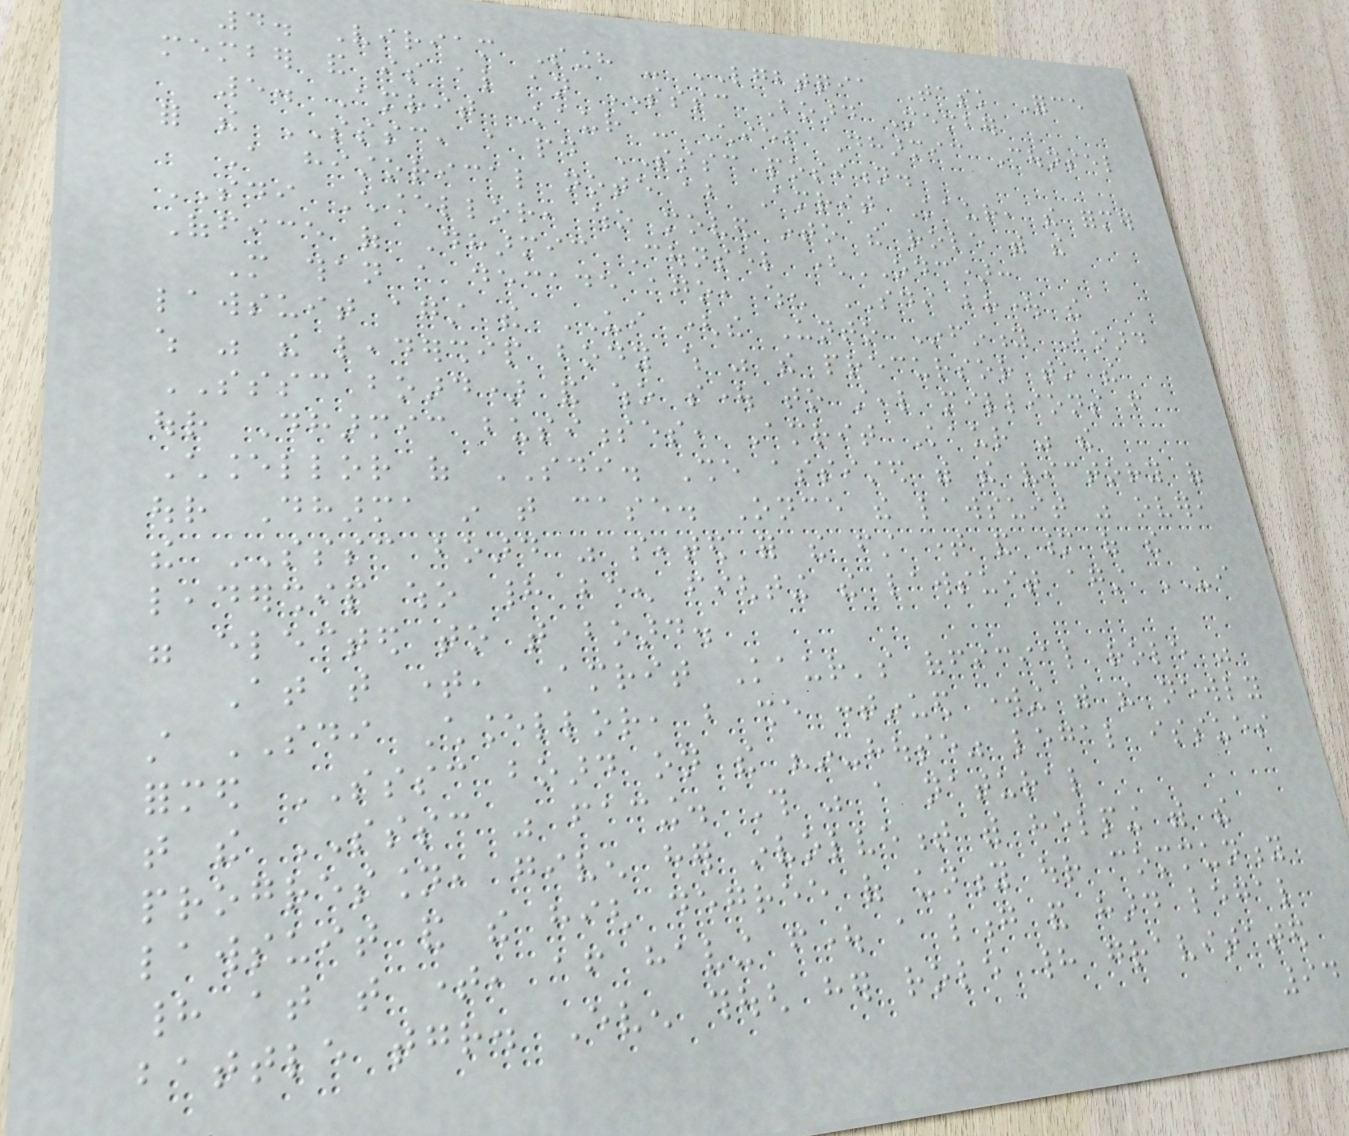4. Viriam Singh - LGBTQIA Task Force
member and is also an SSSC Board Member
5. Amrit Kaur - Chief Dharmic Counsel
for the SSSC, a paid SSSC position.
A historical note about Amrit Kaur, the former
SDI Chancellor, who moved into the role with the
Office of Dharmic Counsel (ODC):
More than a decade ago, when SDI brought the
lawsuit against the UI (the Unto Infinity Board
which was the leadership body which was the precursor to the
SSSC board) and who sought to steal millions from
our Dharmic businesses, Amrit Kaur was the
Chancellor of SDI. She assisted with the victory of
our Dharma in that case. Once the lawsuit was over,
the SSSC board was seated for the first time and many of the
leadership who had been fighting the lawsuit against UI
were elected to that board.
At that time, Amrit Kaur's official role was
still SDI Chancellor, but she continued working with the newly
formed SSSC board on the "in-house" legal issues
that the SSSC was facing. This was a natural
progression, given her involvement with helping with the
lawsuit and the high degree of unity our community
had at that time, after having fought a long and hard legal
battle together. Even though her role had gravitated
94
